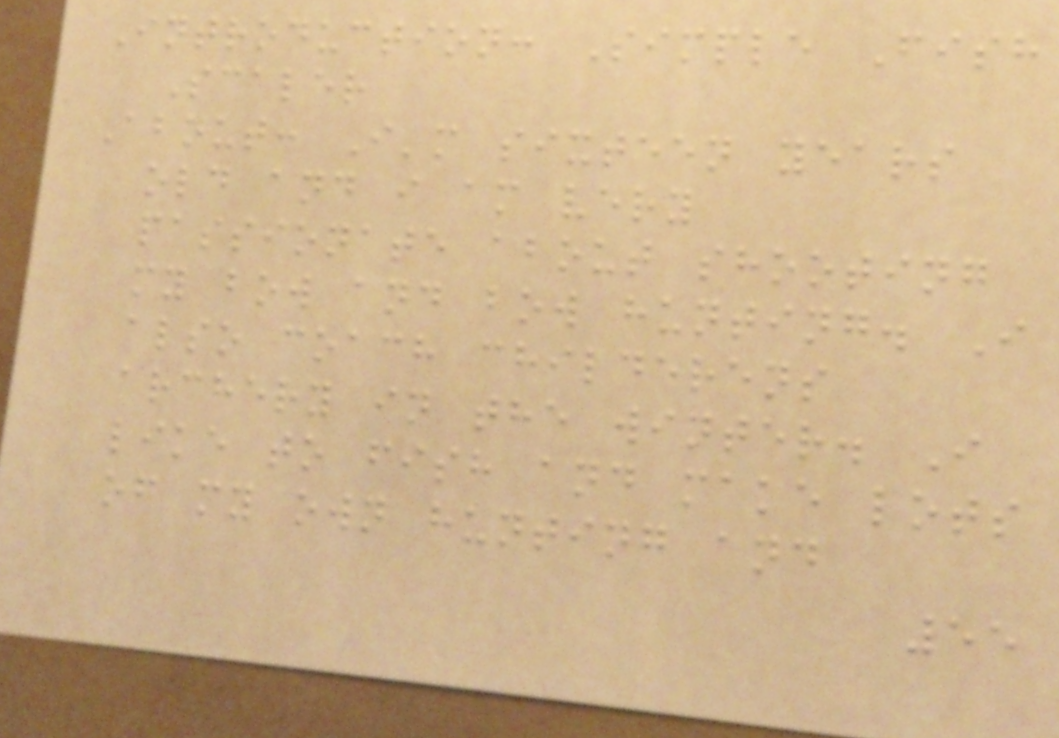Introduction: Simple Fish
Scaler
About: I'm sixteen years
old and i am very
passionate about shooting
my bow and bow hunting. I
also coach childerens
archery in the winter. I
like to fish and make lots
of my own hunting and
55
